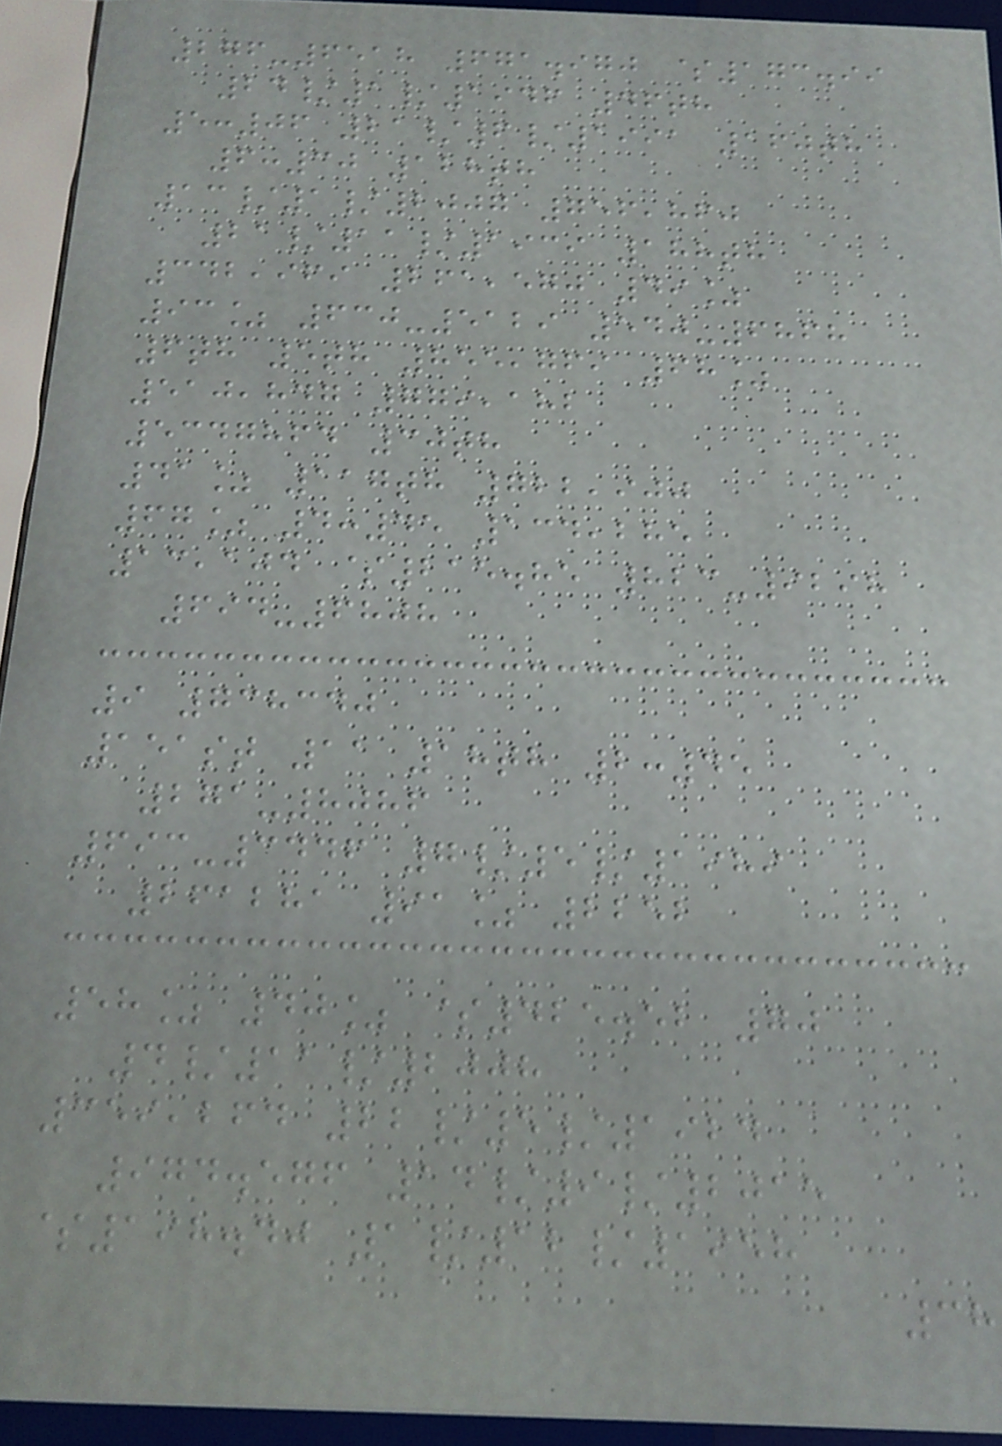276-6518 671.970 $173.99
24/1/1946 46th
5:06 21/6/1991 160th
6:30 128th
13/1/2007 756,860
21/11/1939 188th
342,969 261,570 49%
93% 630-5129 540-6868
6th 5th 855,769 68%
510,847 779,182
5347864 30th
41% 117th 722,900
67% 4:45 134,285
13,104 $215.85 823-9298
694-6808
9 738340
151st 11 18th 2:45
271-8086
693-3446 7/5/1989
261281 91% 2252
58% 40% $425.52 70
4/11/2008
359,264 22/5/1924
974.576 14/9/2015
$198.40 1/12/1958
38
